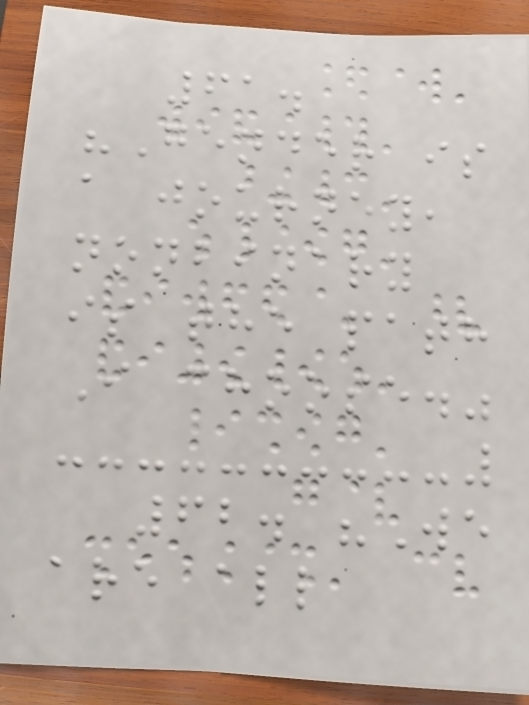61.
"Gender is
a journey,
nonbinary
is the path
I choose."
62. "We
are all
